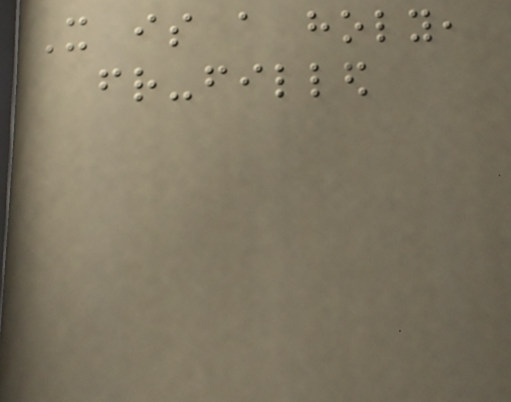It is a holy,
friend-filled
